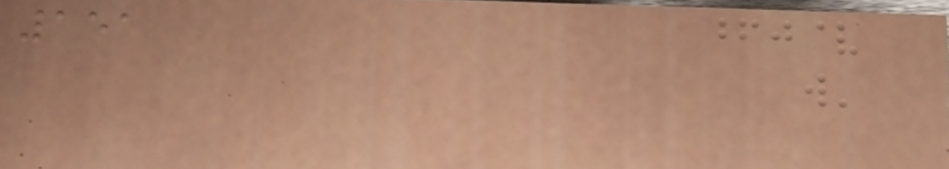151
